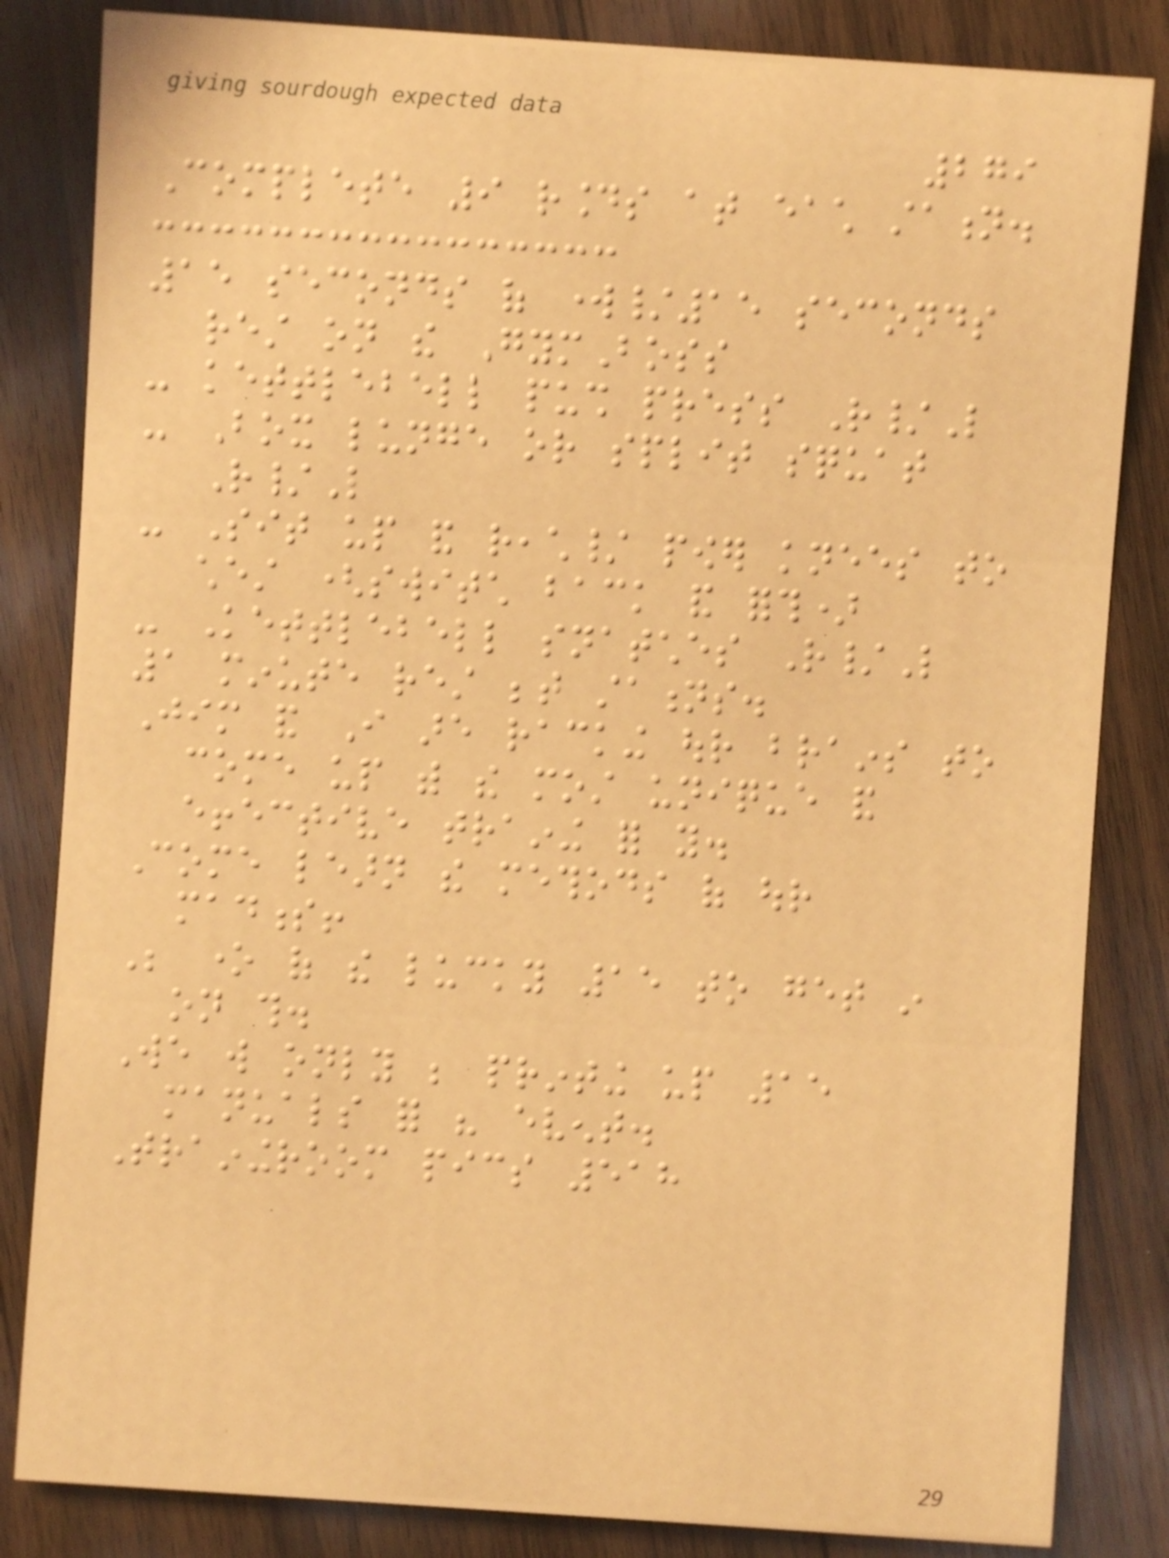279
Complete 9 rounds at each station.
15 seconds of work/15 seconds
rest on the GymBoss
- kettlebell push press R/L
- Box lunge or split squat
R/L
- Sit up and reach/ power knees to
chest (switch back and forth)
- Kettlebell snatches R/L
1 minute rest between stations.
Jim and I are racking our brains to
come up with the most unique and
effective training for you.
Come learn the methods of our
madness!
Be one of the lucky 15 to get in
on this.
We will only be printing up 15
manuals for his event.
Trainingroom pics 518
